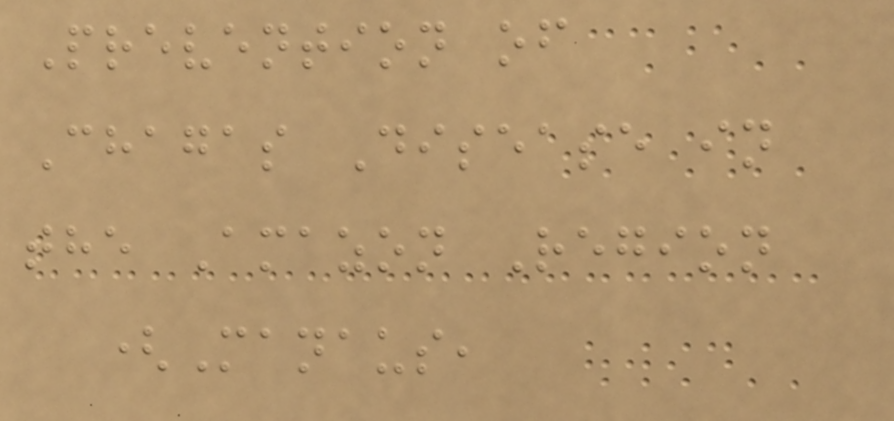Prevention of
Chagas Disease in
the Amazon Region
(Manaus,
